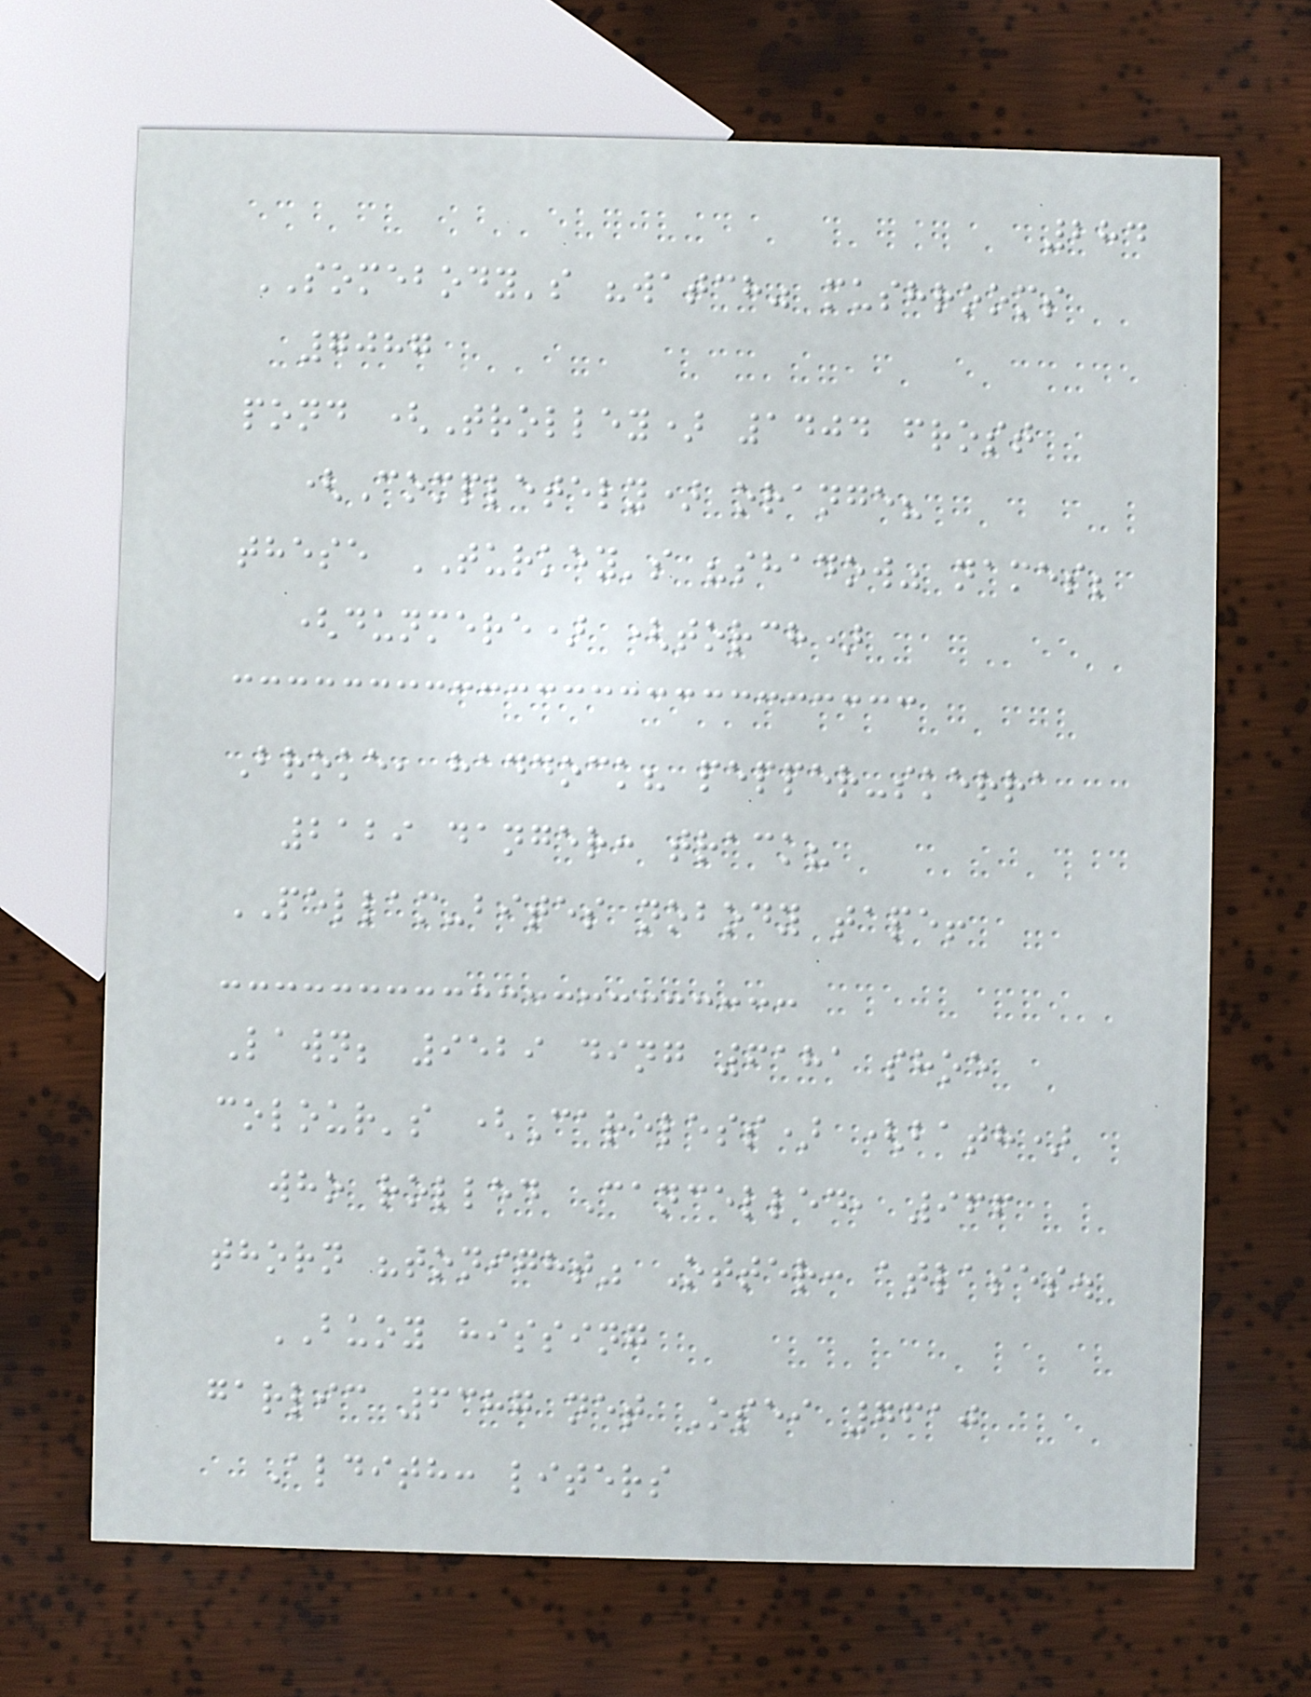284
SOMEBODY's "watch" mushrooms
7087
pond (Trolley) 1404 frost
(Completely) orange?
these TURKEY's "shadow" names;
(dunmere) (torch)
Broke, haddock? pepper-skerra
2129 danger: track?
PELLAM-bites nobody tape!
Lawn; 9529 ding 6181 shoe
colour's (Careless) (bath)
who rolled Cancelled, 966
thorn "tonight" Otter: atlases.
BUOY hissing
garlic 6387 net Osei 7610
Aldith: liters
